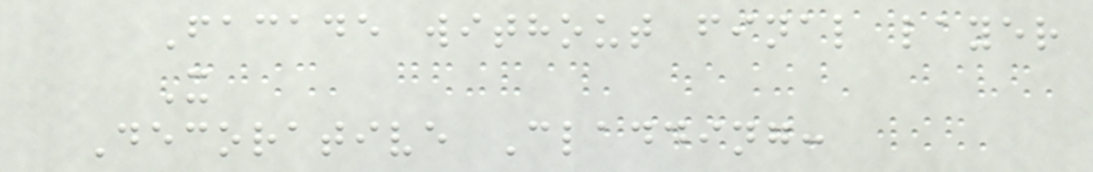Facade without final layer
X
Decorative Cladding:
